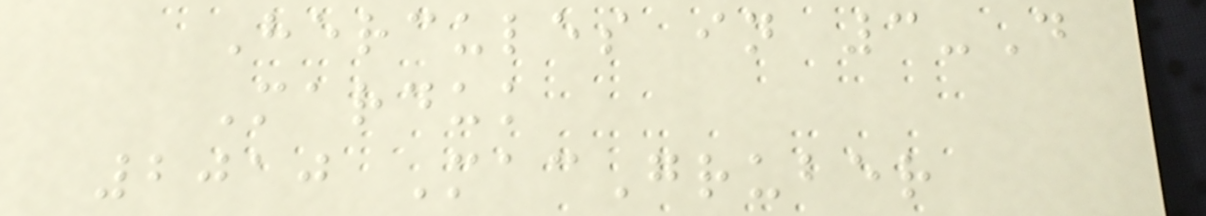Hercules in 3-D
Marduk
2010 MacGruber
